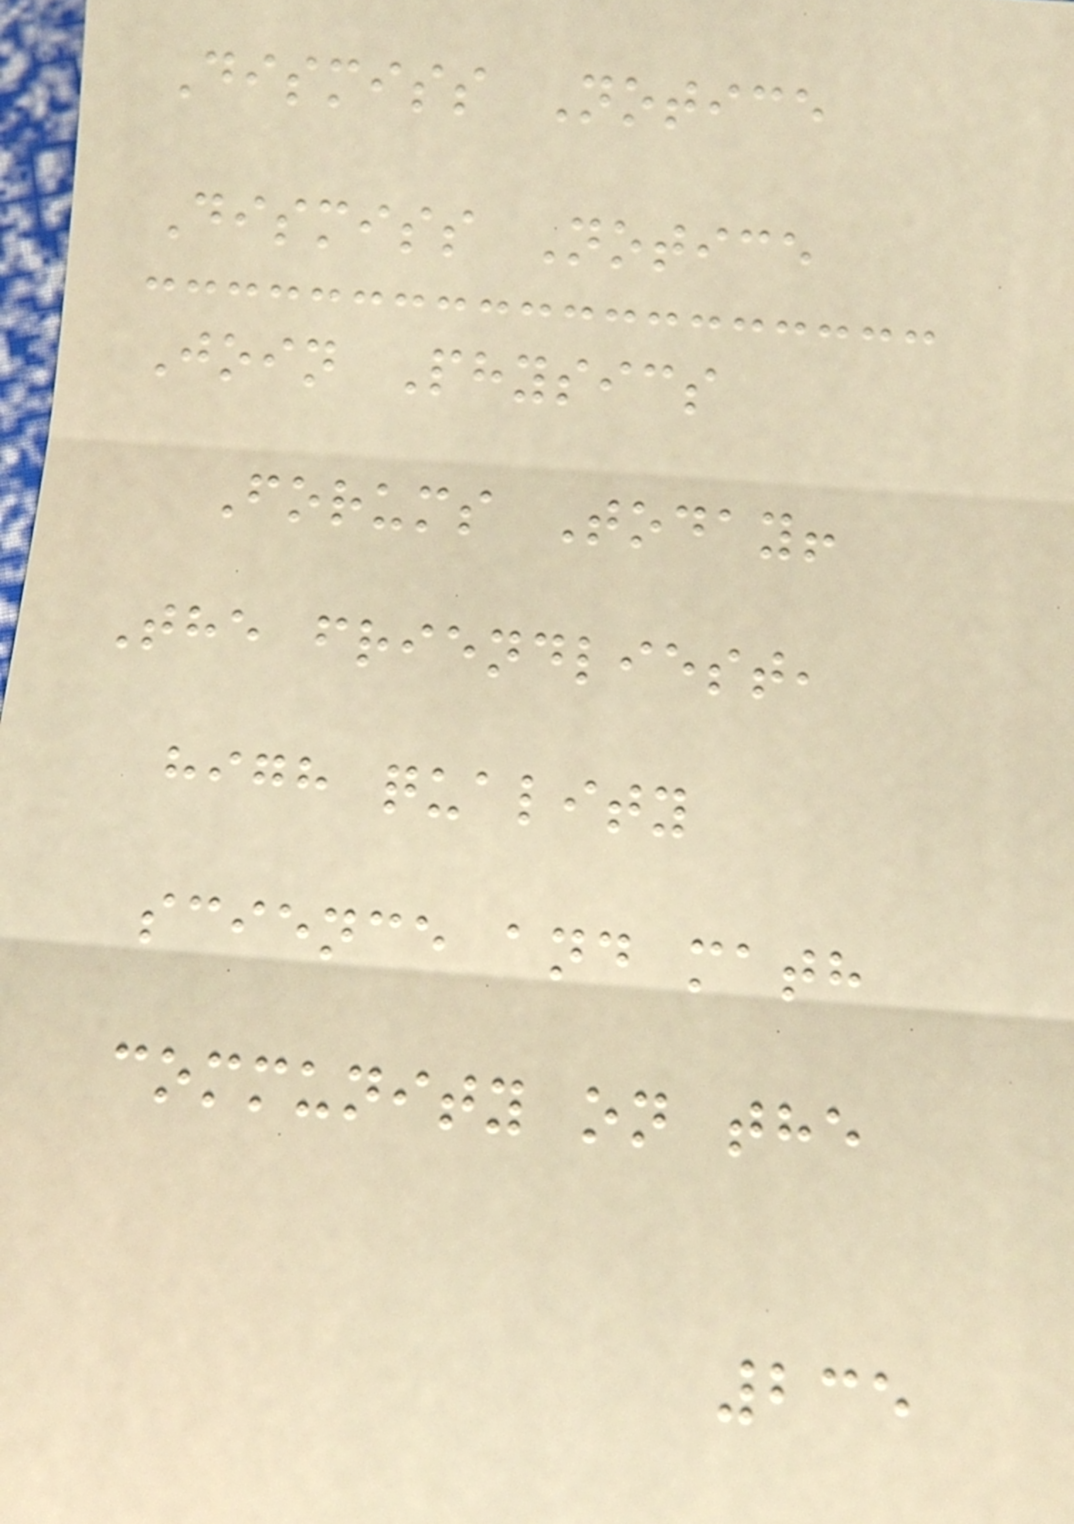Dismiss Notice
Dismiss Notice
Join Physics
Forums Today!
The friendliest,
high quality
science and math
community on the
235
